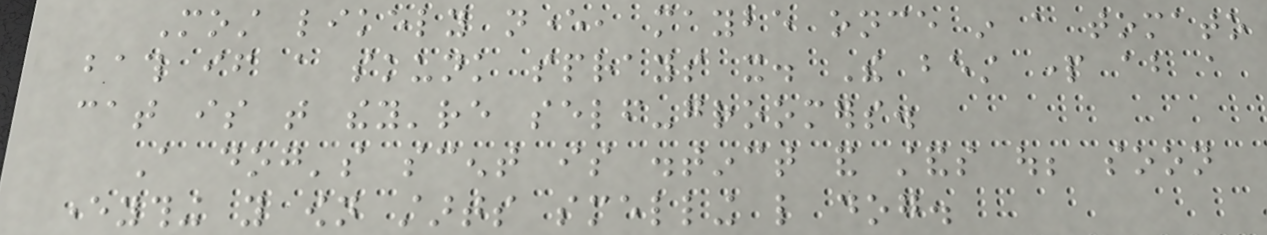Most likely never, maybe once in a tomato
bath if a skunk sprays it. The best part about a
cat is that they're self-groomers.
A dog's scent is distinct and stands out; soon
everything you own starts smelling like dog.
